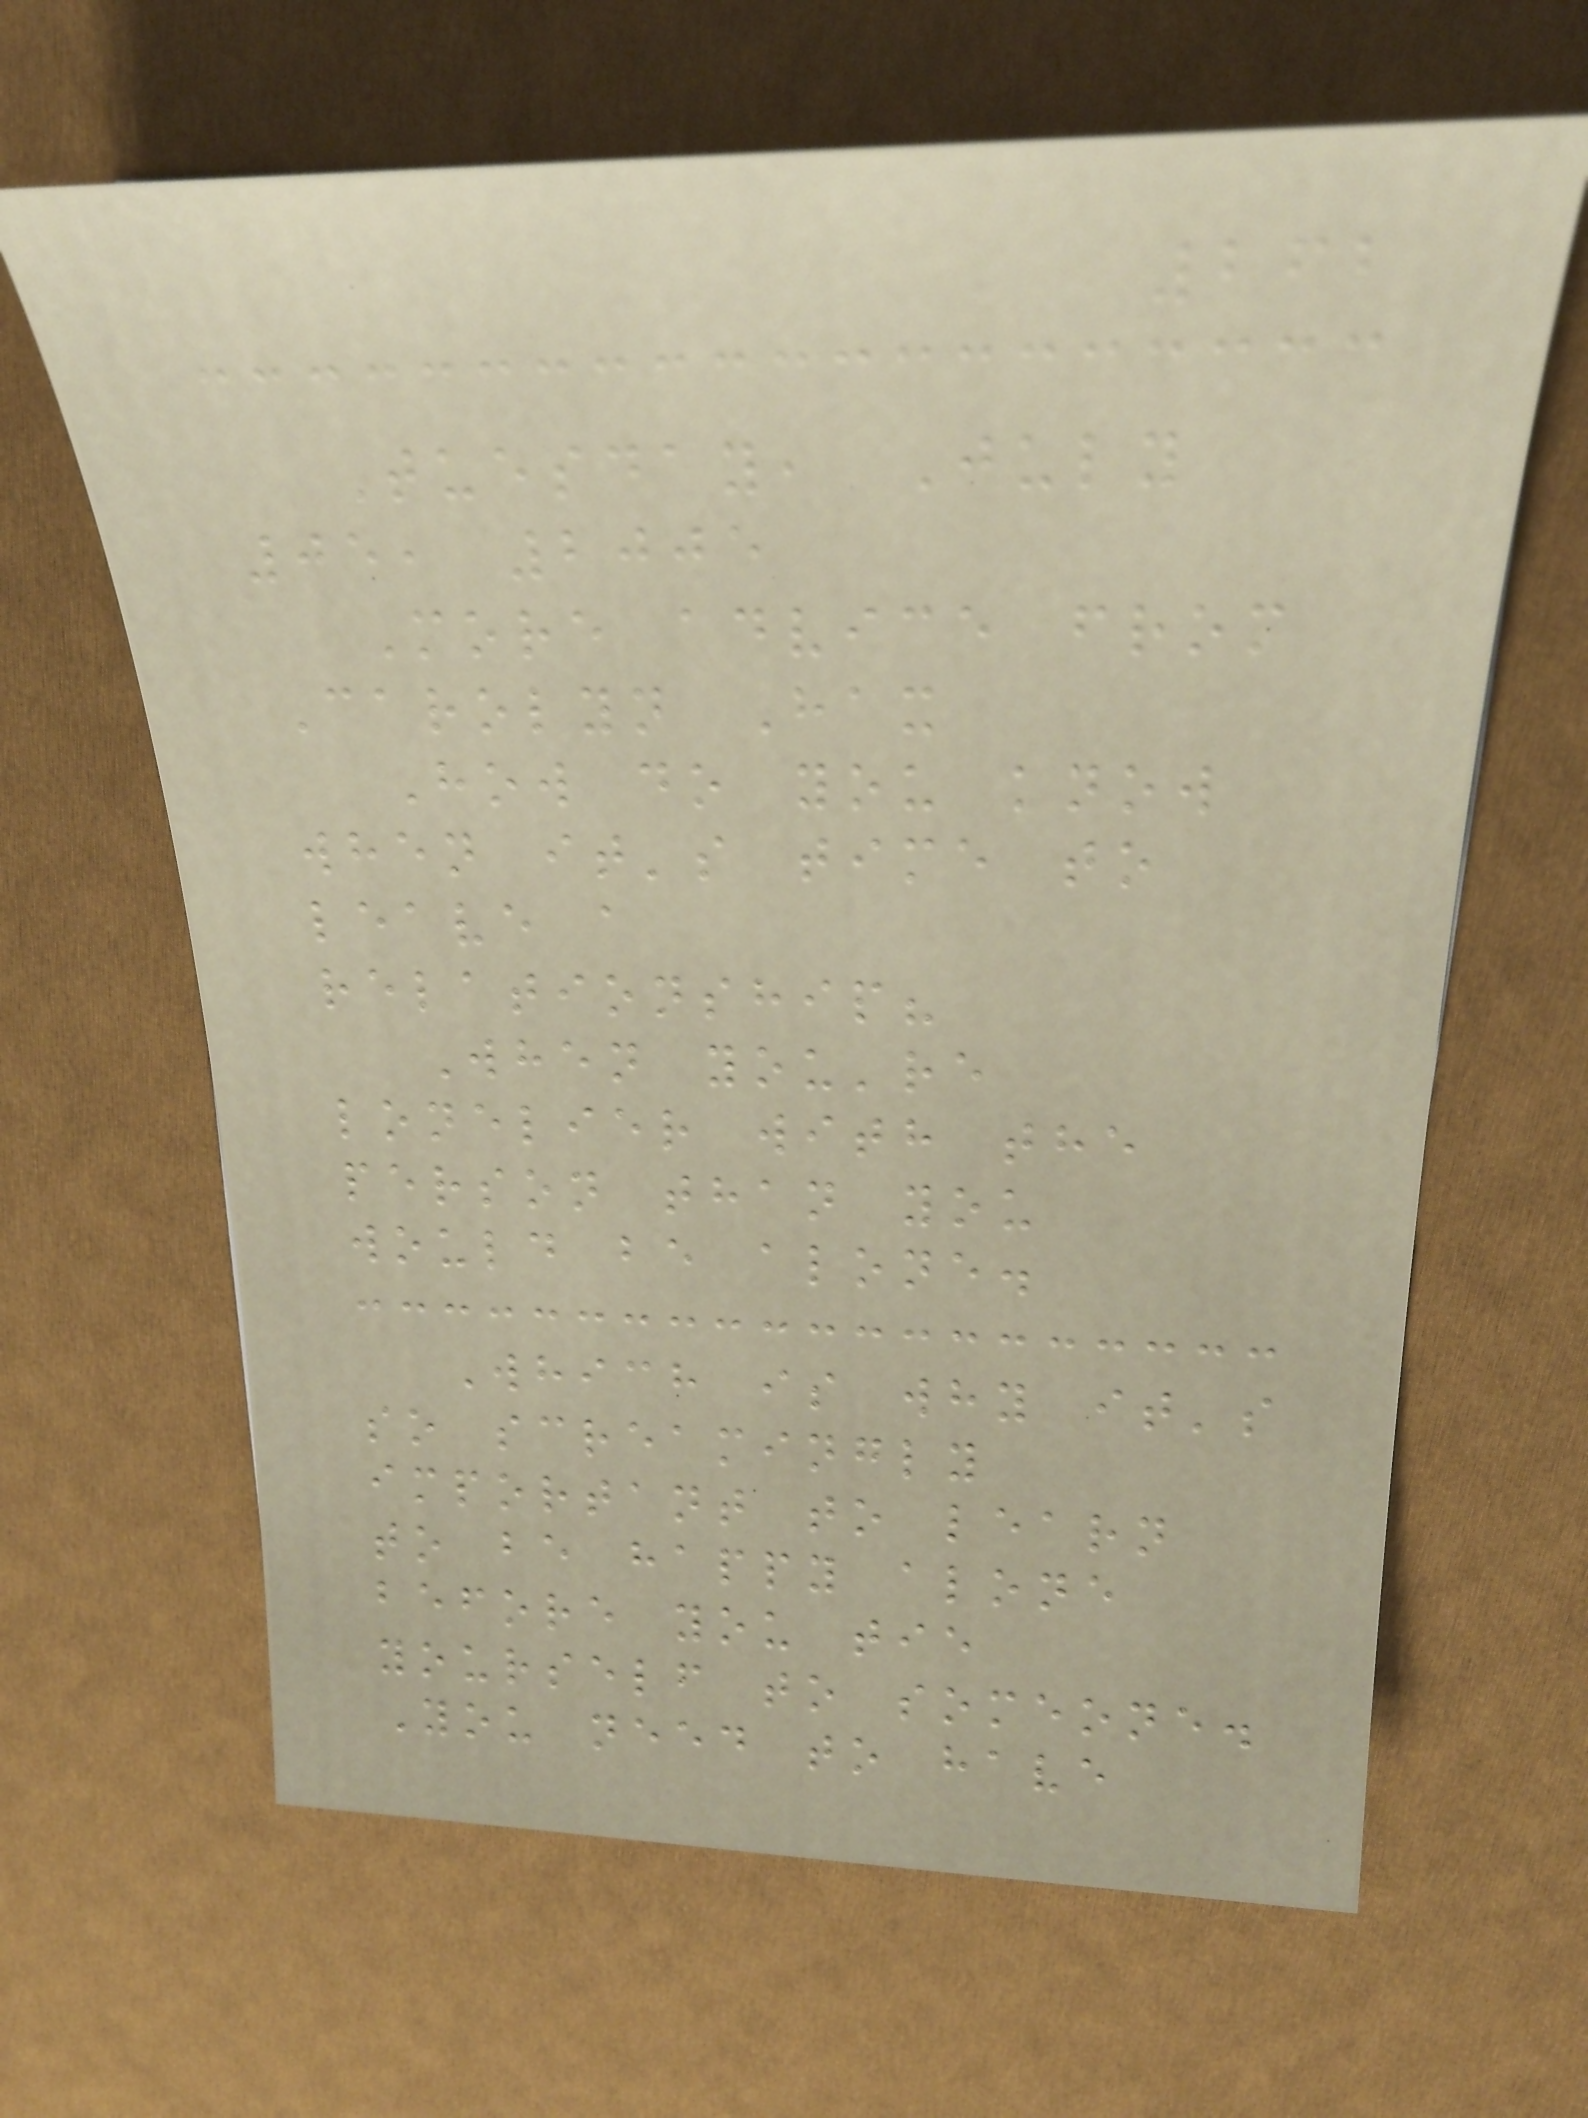262
Tuesday, July
05, 2005
More advice from
Carolyn Hax
How do you know
when it's time to
leave a
relationship?
When you're
lonelier with the
person than you
would be alone.
Which is why it's
so screamingly
important to learn
to be happy alone
before you tie
yourself to someone.
You need to have
